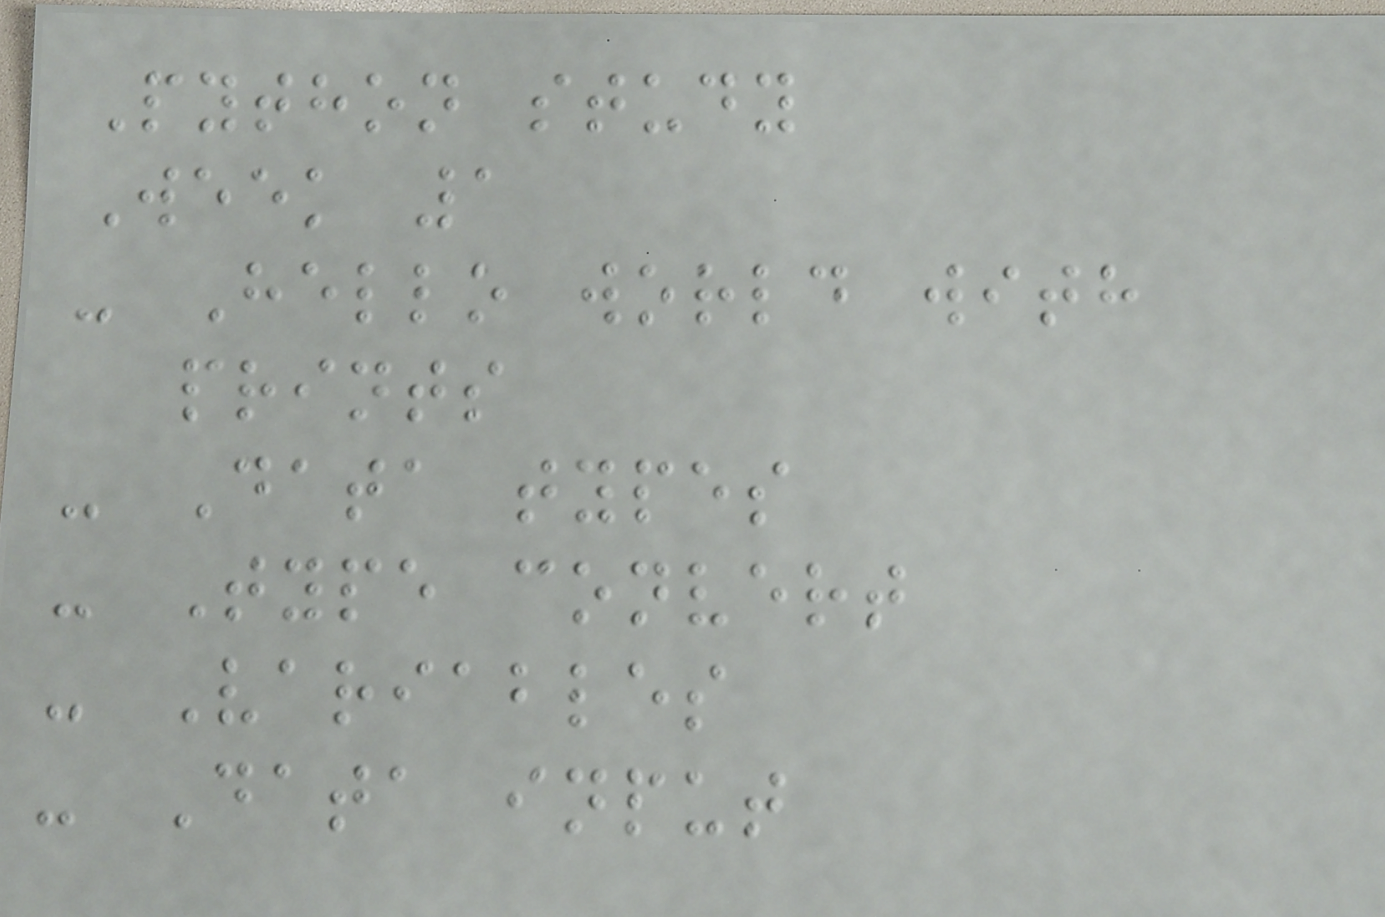Python study
Week 1
- Hello world with
prints
- Data types
- Type convert
- Variables
- Data input
